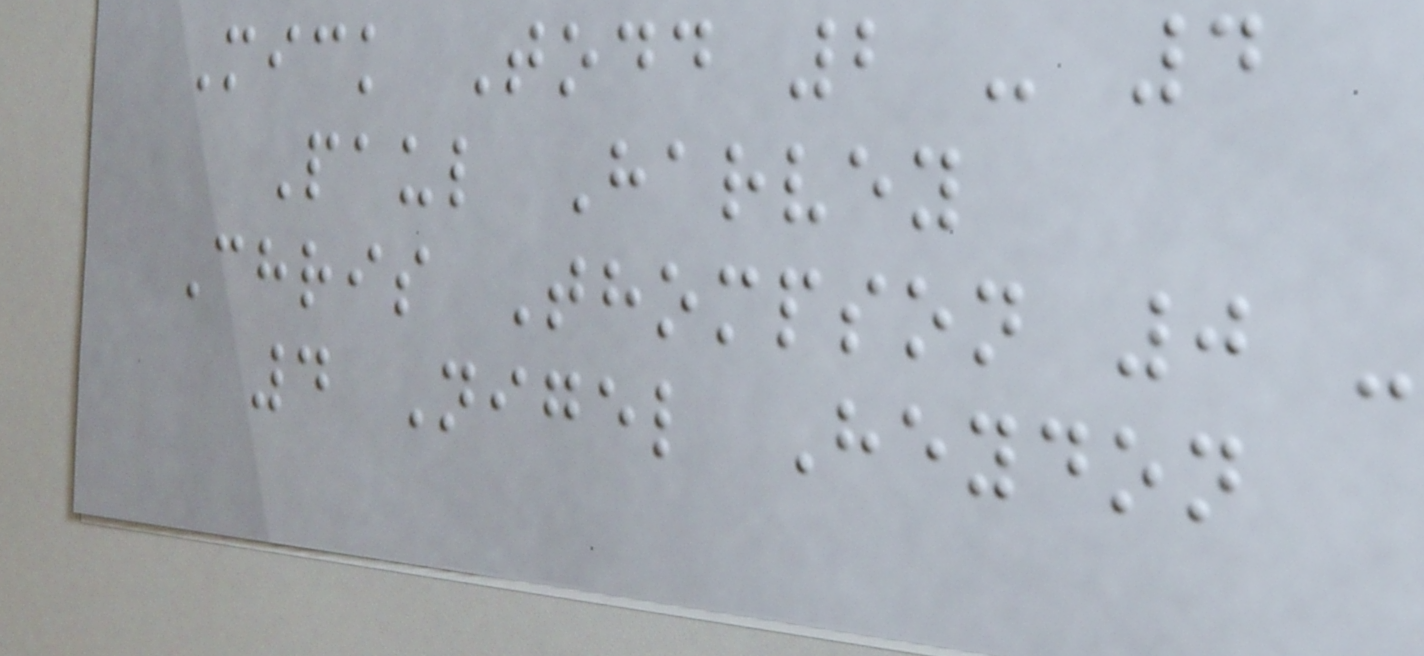Mick Todd 2 - 4
Paul Harvey
Chris Thompson 0 -
4 Nigel Heydon
